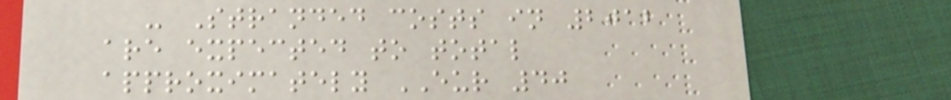- Stranded costs in 2012
are expected to total
approximately EUR 40
